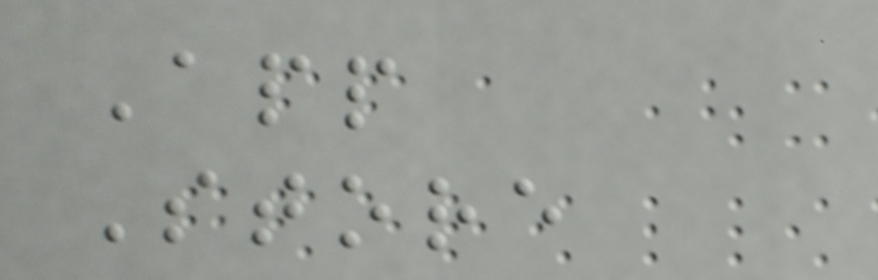App
Store
